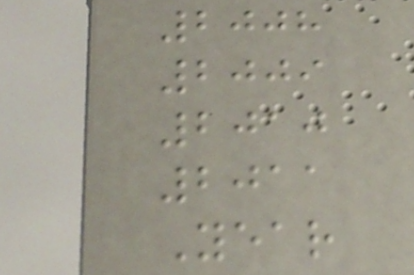2008
2009
2010
2011
Year
